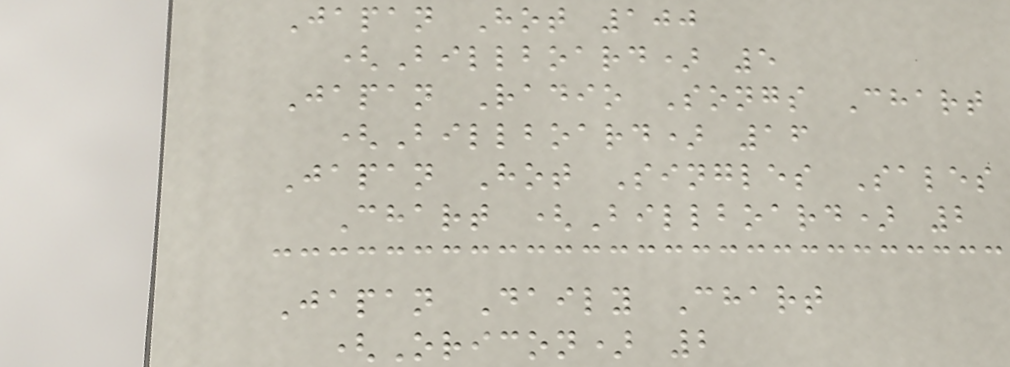Japan Hot 100
(Billboard) 5
Japan Radio Songs Chart
(Billboard) 16
Japan Hot Singles Sales
Chart (Billboard) 2
Japan Daily Chart
(Oricon) 2
